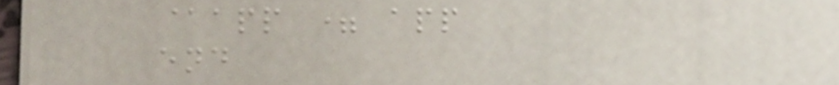@app = app
end
